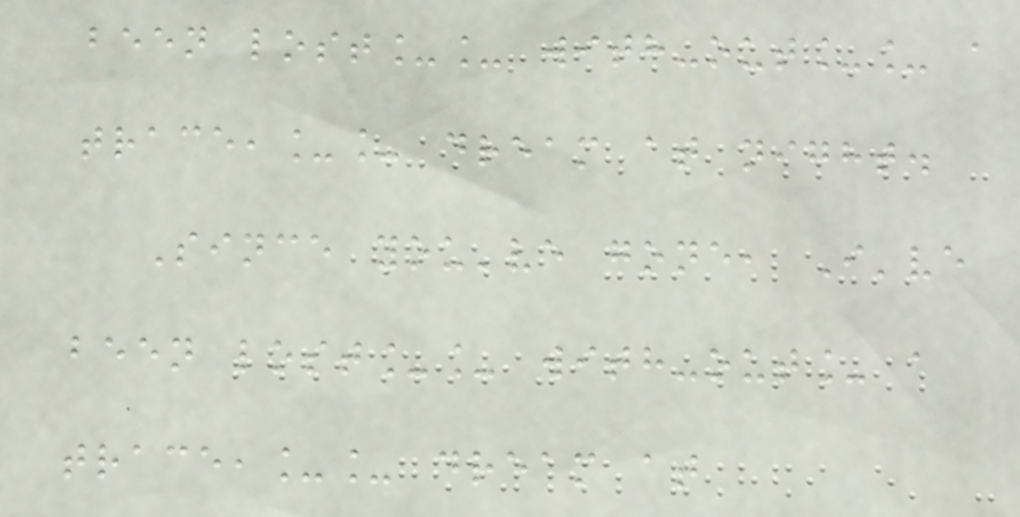been lost__ with-out__ a
trace,__ dream at night.
Since you've gone, I've
been lost__ with-out_ a
trace,__ dream at
